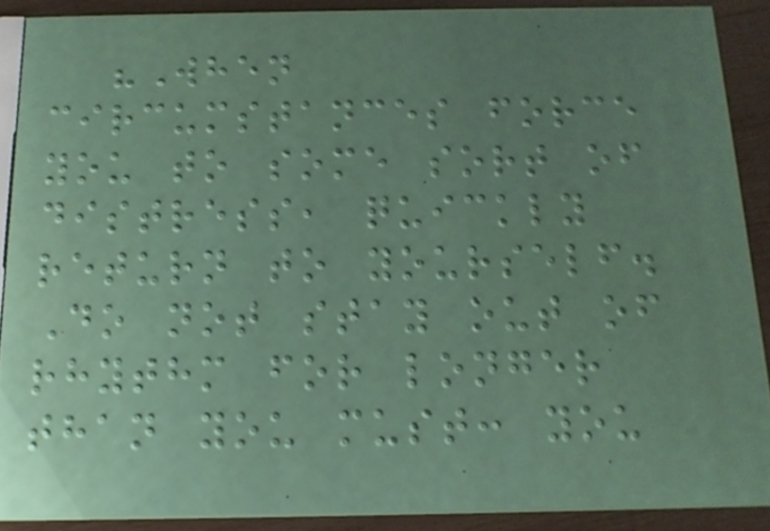"When
circumstances force
you to some sort of
distress, quickly
return to yourself.
Do not stay out of
rhythm for longer
than you must: you
